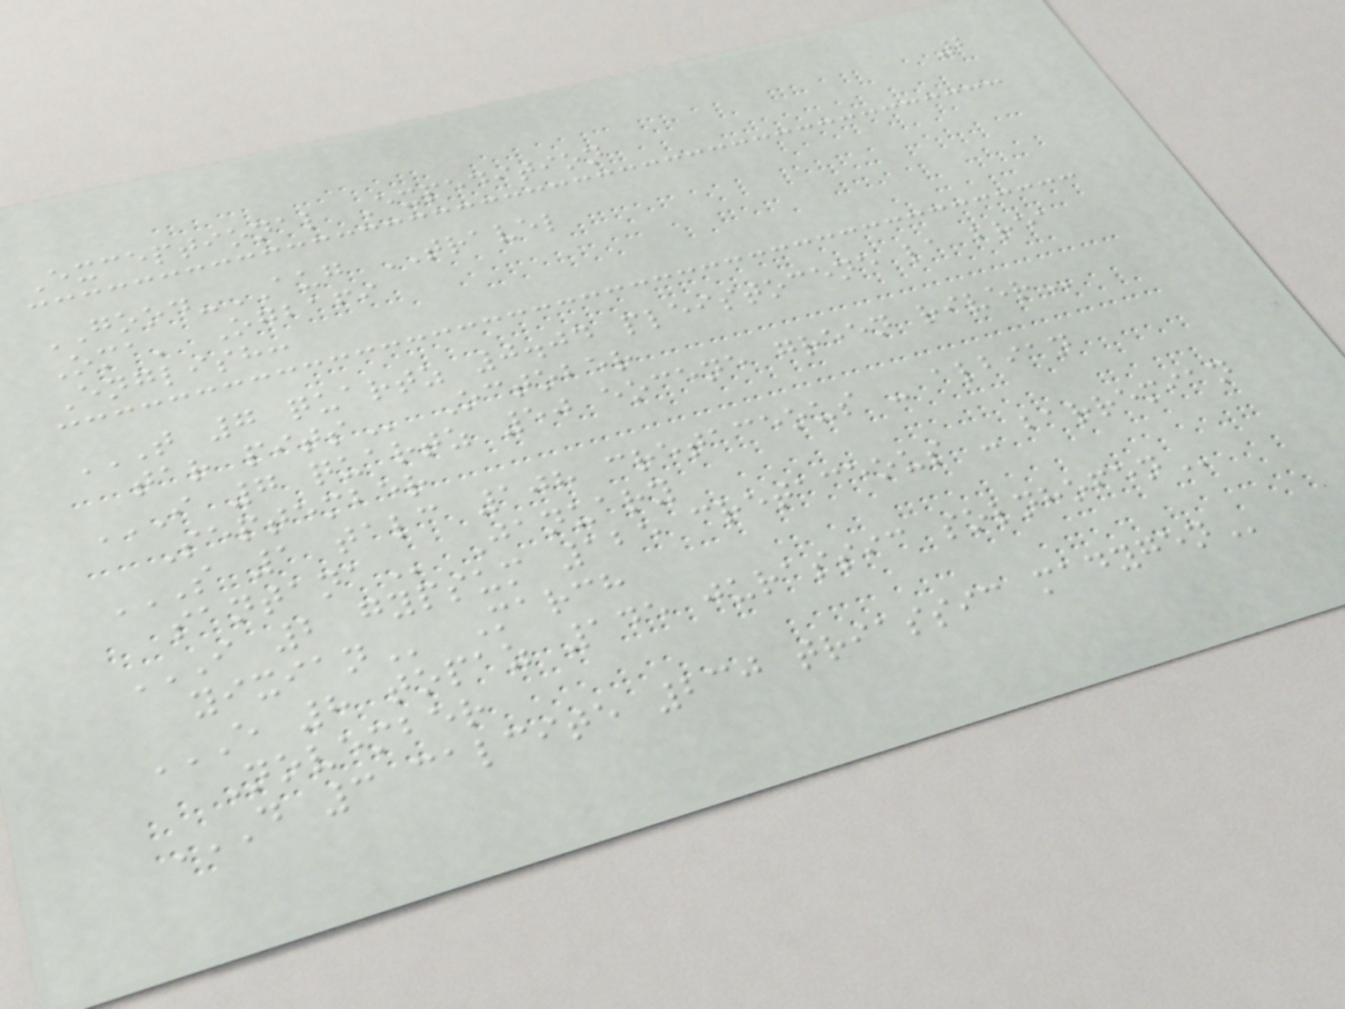2
Exceptional Expedition
GOOD-AUG TRAVEL
Oma' Ogbafi
English:
T 7 QUARTZ 0.04 PLEISTOCENE LA BREA
TAR PITS October
I 7 QUARTZ 50 EOCENE GREEN RIVER
September
S 1 TALC 108 CRETACEOUS - ALBIAN
SANTANA January
I 2 GYPSUM 125 CRETACEOUS - BARREMIAN
YIXIAN March
E 8 TOPAZ 145 JURASSIC SOLNHOFEN
November
D 3 CALCITE 230 TRIASSIC MADYGEN
